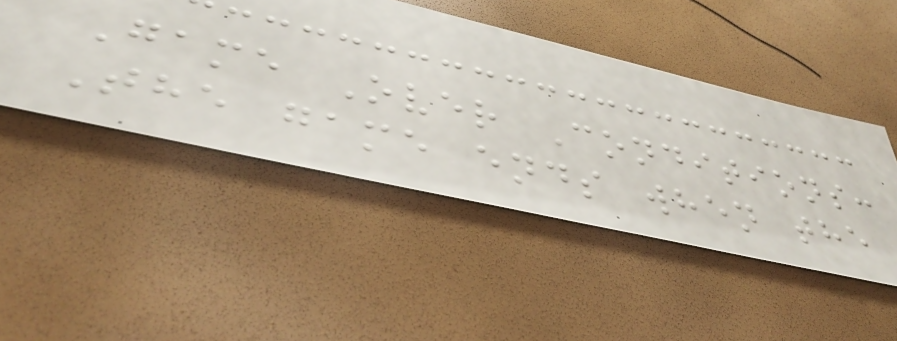Game Over Conditions:
The game ends when the
